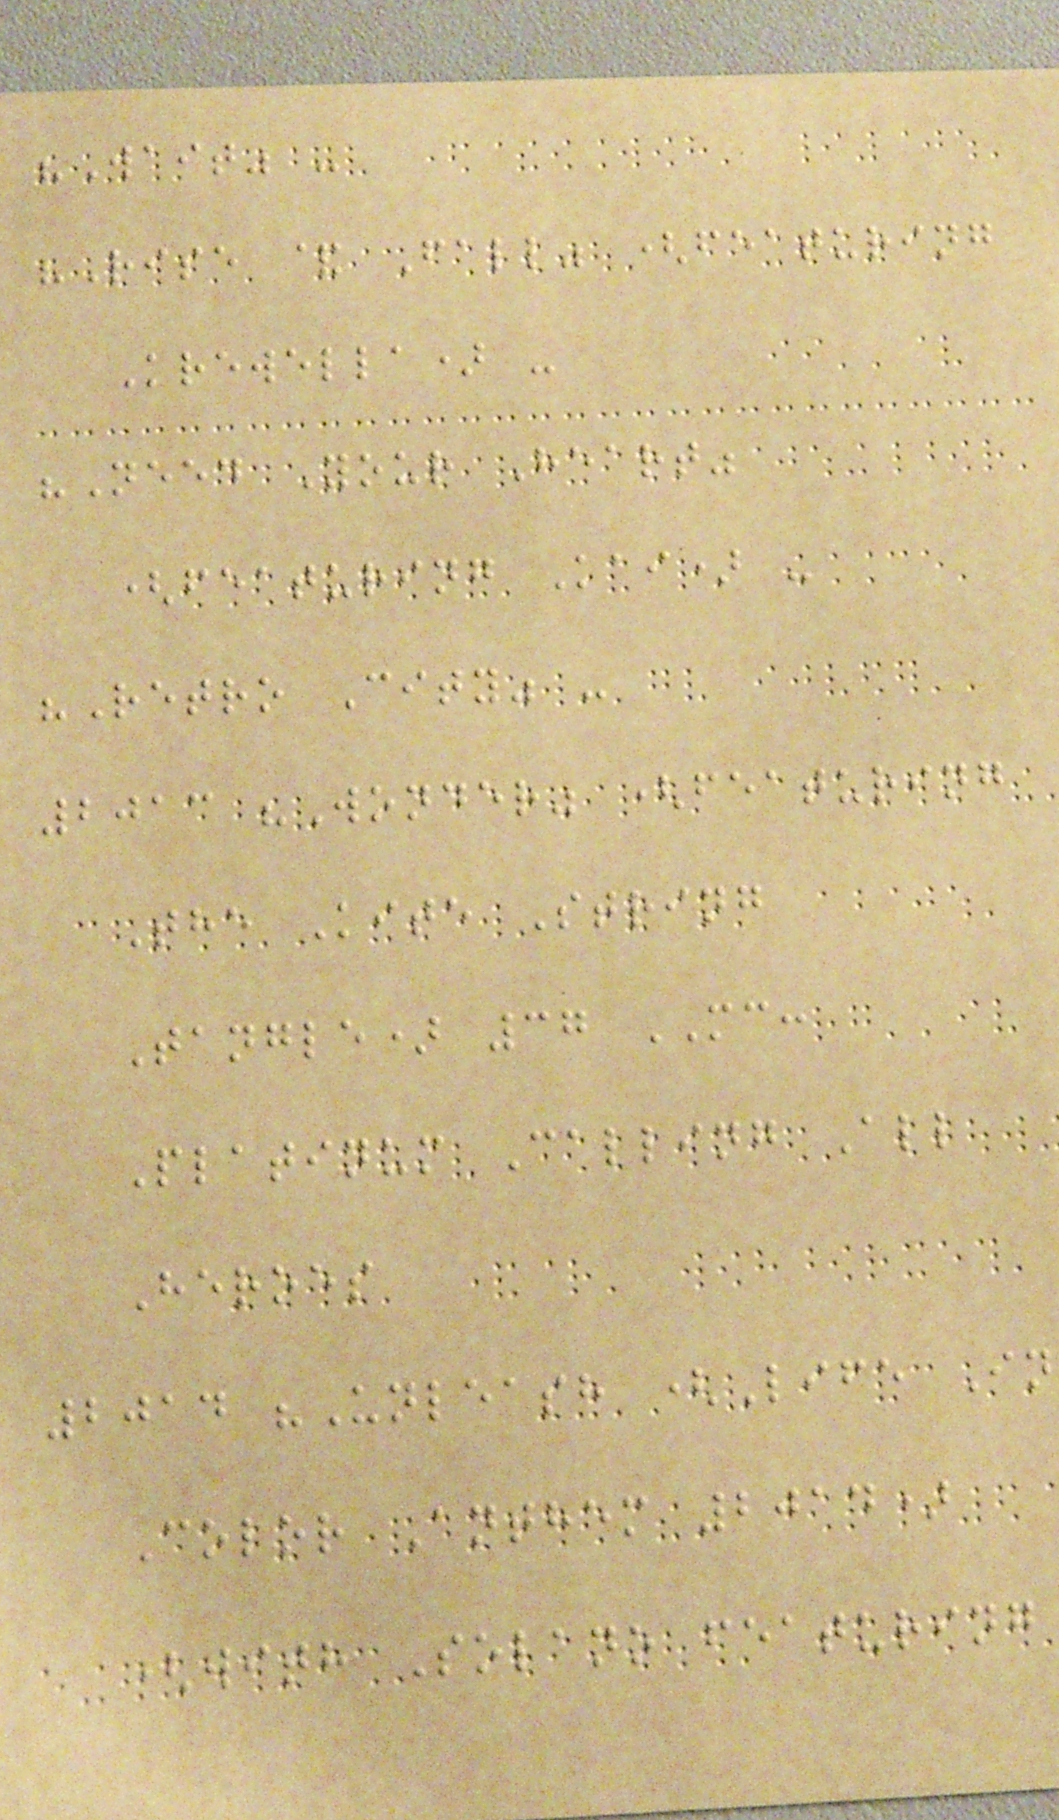"Wait" -
"Rise & Fall" (featuring
Krewella) -
"Need Your Heart"
(featuring Kai) -
"Retro City" -
2013 "Wonder" (featuring
The Kite String
Tangle) 37 MC:
Platinum Calling All
Heroes
2014 "Unleash (Life In
Color Anthem 2014)
(with Solano featuring
